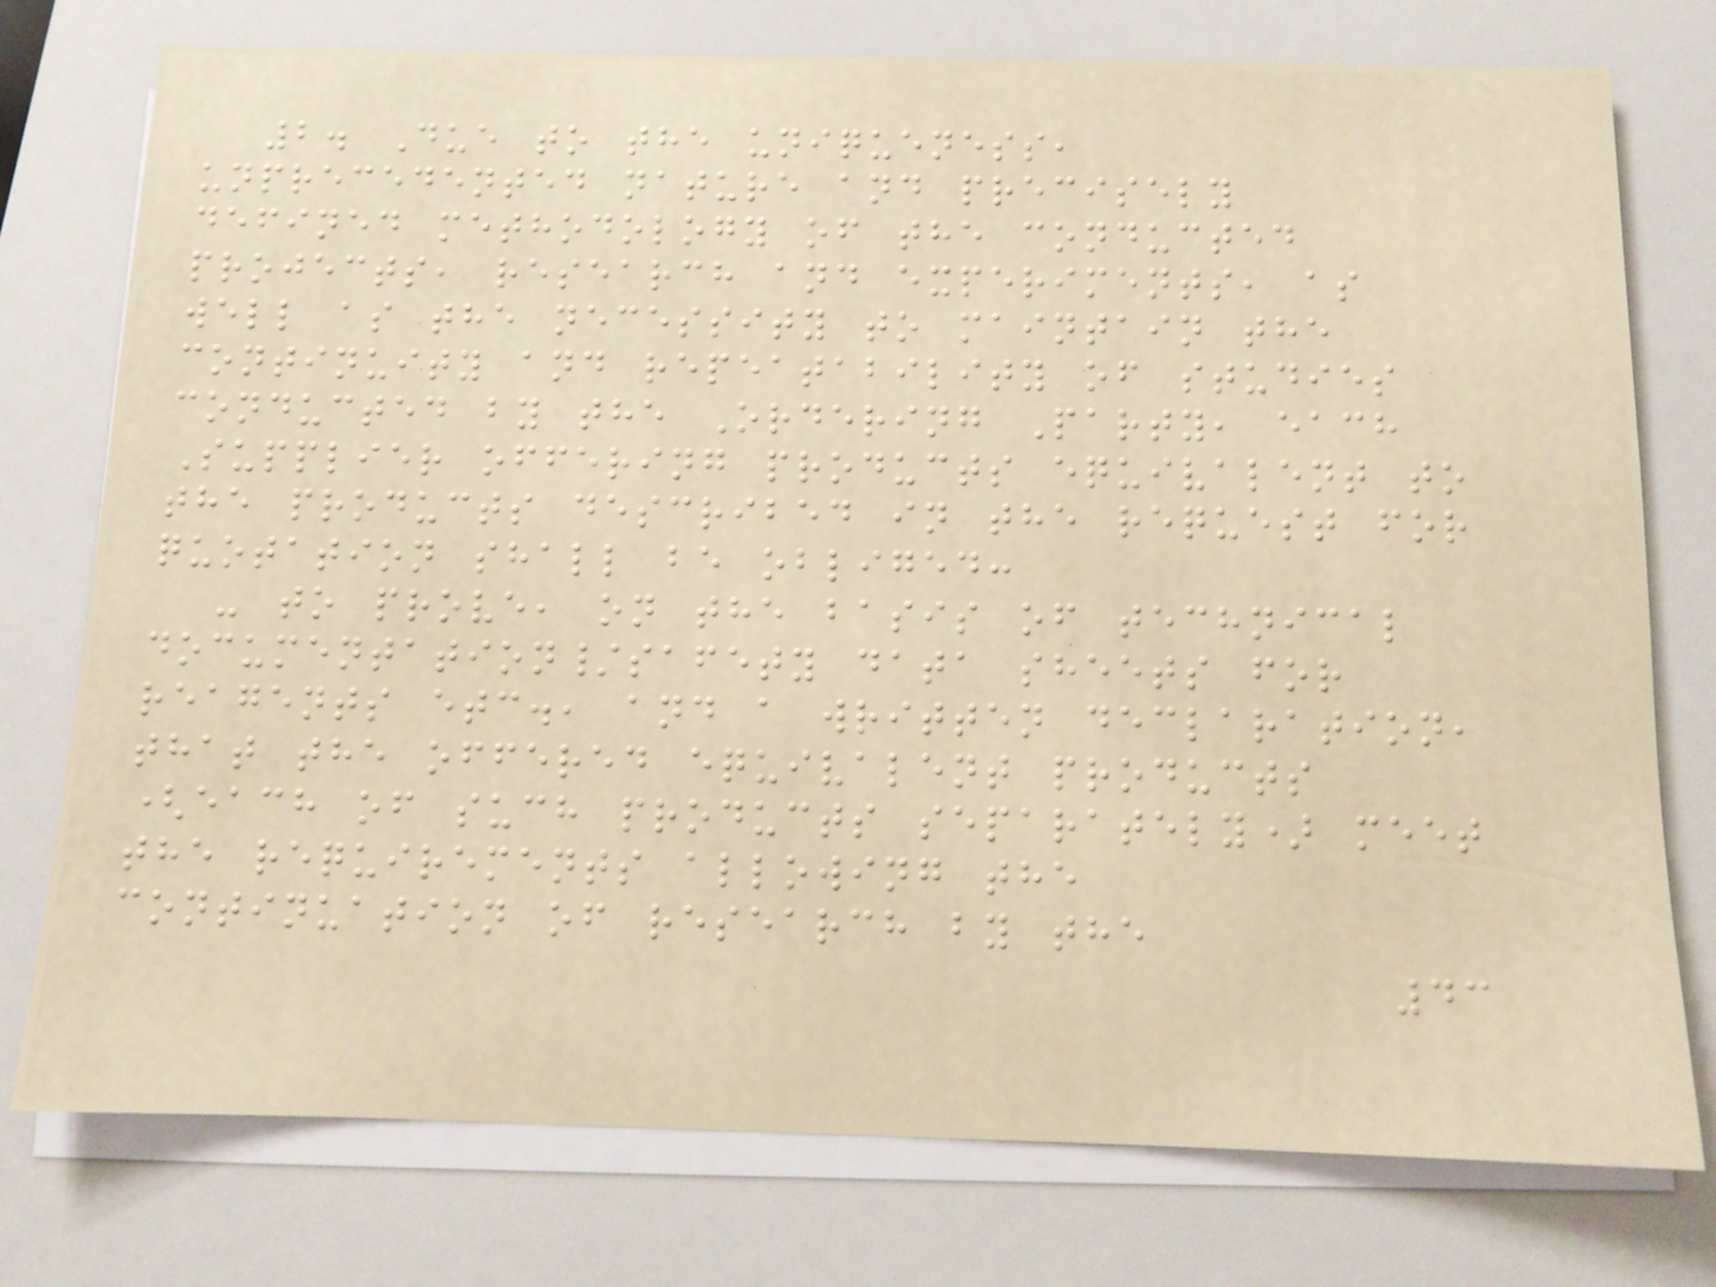2. Due to the uniqueness,
unprecedented nature and precisely
defined methodology of the conducted
projects, research and experiments, as
well as the necessity to maintain the
continuity and repeatability of studies
conducted by the Ordering Party, each
Supplier offering products equivalent to
the products described in the request for
quotation shall be obliged:
- to prove, on the basis of technical
documentation/safety data sheets for
reagents etc., and a written declaration,
that the offered equivalent products
(each of such products separately) meet
the requirements allowing the
continuation of research by the
43
